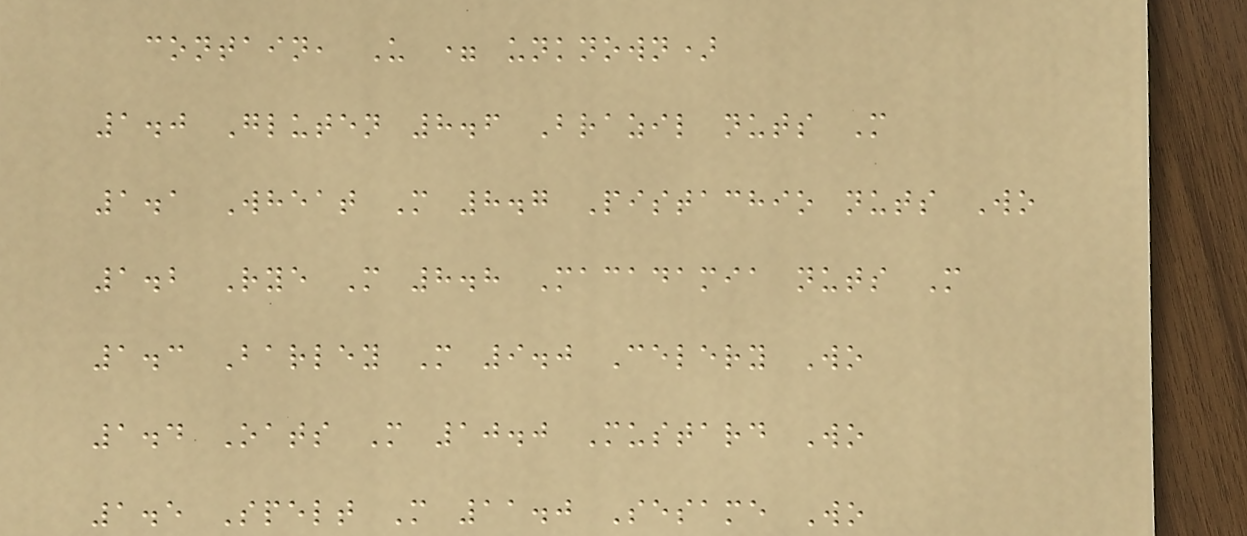contain, U = unknown)
1.0 Gluten 8.6 Brazil nuts M
1.1 Wheat M 8.7 Pistachio nuts Wo
1.2 Rye M 8.8 Macadamia nuts M
1.3 Barley M 9.0 Celery Wo
1.4 Oats M 10.0 Mustard Wo
1.5 Spelt M 11.0 Sesame Wo
